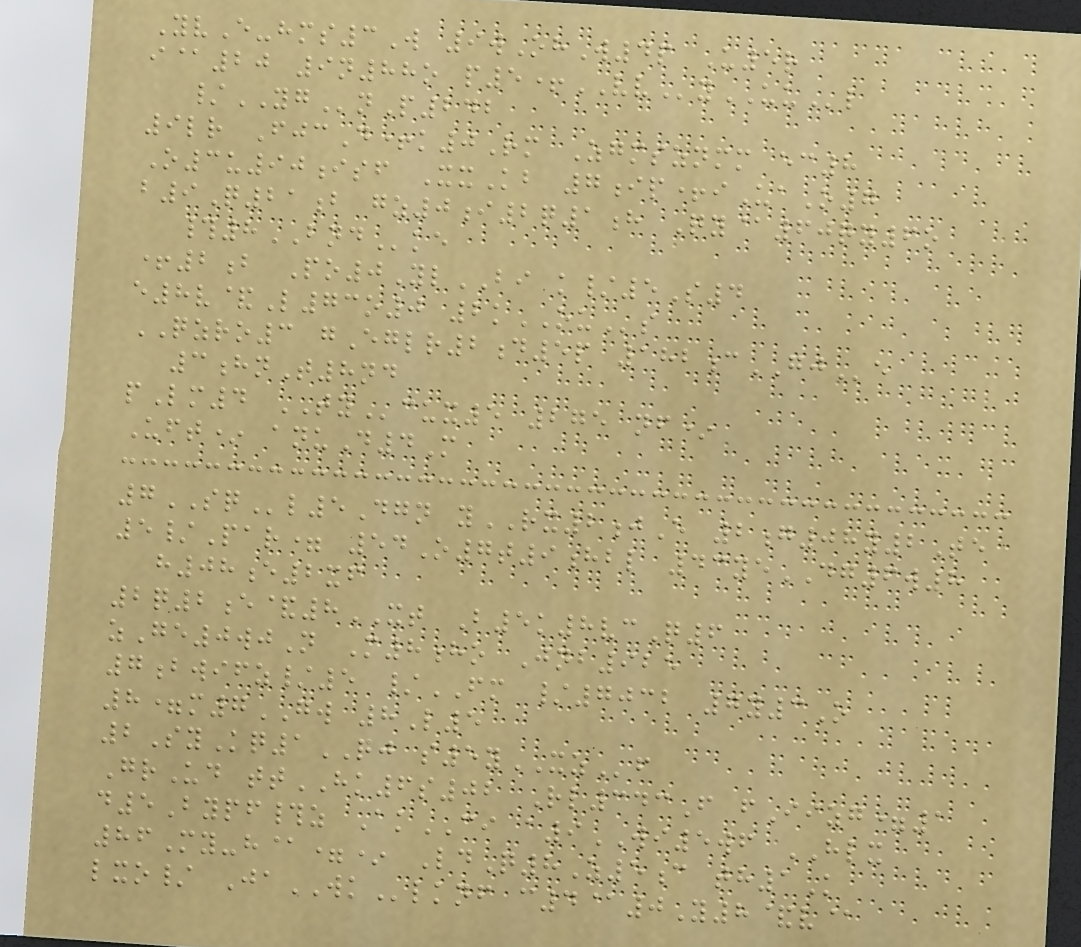YvE-hms3W 9wOhW4p U5r
i@20 9n88o p5+VVyUUl
/YGnP242
9lr FjcD+k0Rm Zgmsznmm ec8
O3u90isf XxKb 7ip+iUaO7
b9Q21b gz0i2q1h Qy@60qy6o
#8BNDke
+2b Po0YlBI k/5S4
e8v&L73o0 2kOUs
QZRO3 gEglr2d5p 182cGJe
3hnT8nd
pLm4 TYcux5 275 nf*
Uft* anuD4M
7SQl5Dgn yRX2jE 2g08y2Te
5/Par= 54O7t9hbl 43yeDG6w8
h08e2xf
2q2e&8XT B5k8vcQ6
zGe0wjN M8ho Jnb925
7bwifz/5 /FM /7032 7y3O
8=m7GW 8L5
2SyKq1QJ s5yXZf
GrUd ttHK6s02 Rl343F fIizg=1
d5Bypf#z AkCI a9WI5wf HLX
86My-h@=* LdQ8Z5c th1K
lxo/ JaWKlknf c4@0Y8&v@
